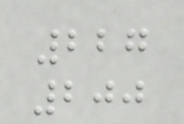227
200
